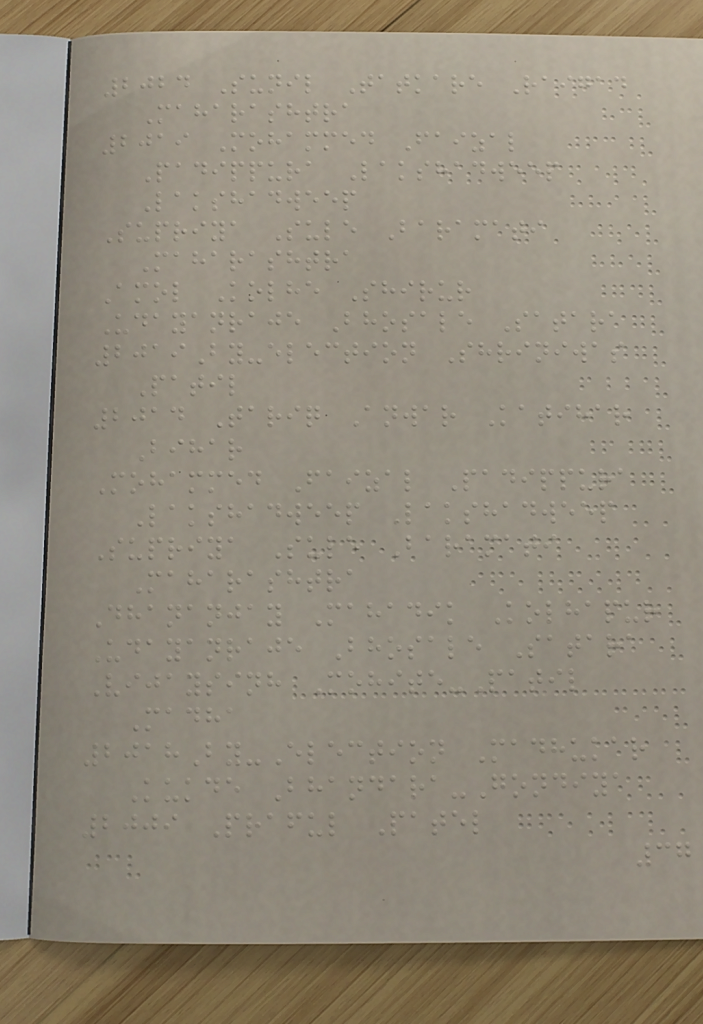2024 Sunil Tatkare Raigad
Maharashtra
2019 Mohammed Faizal
Padippura Lakshadweep
Lakshadweep
Supriya Sule Baramati
Maharashtra
Amol Kolhe Shirur
Udayanraje Bhosale Satara
2019By-election Shriniwas
Patil
2014 Tariq Anwar Katihar
Bihar
Mohammed Faizal Padippura
Lakshadweep Lakshadweep
Supriya Sule Baramati
Maharashtra
Dhananjay Mahadik Kolhapur
Udayanraje Bhosale Satara
Vijaysinh Mohite-Patil
Madha
2018By-Election Madhukar
Kukde Bhandara-Gondiya
2009 Praful Patel
37
